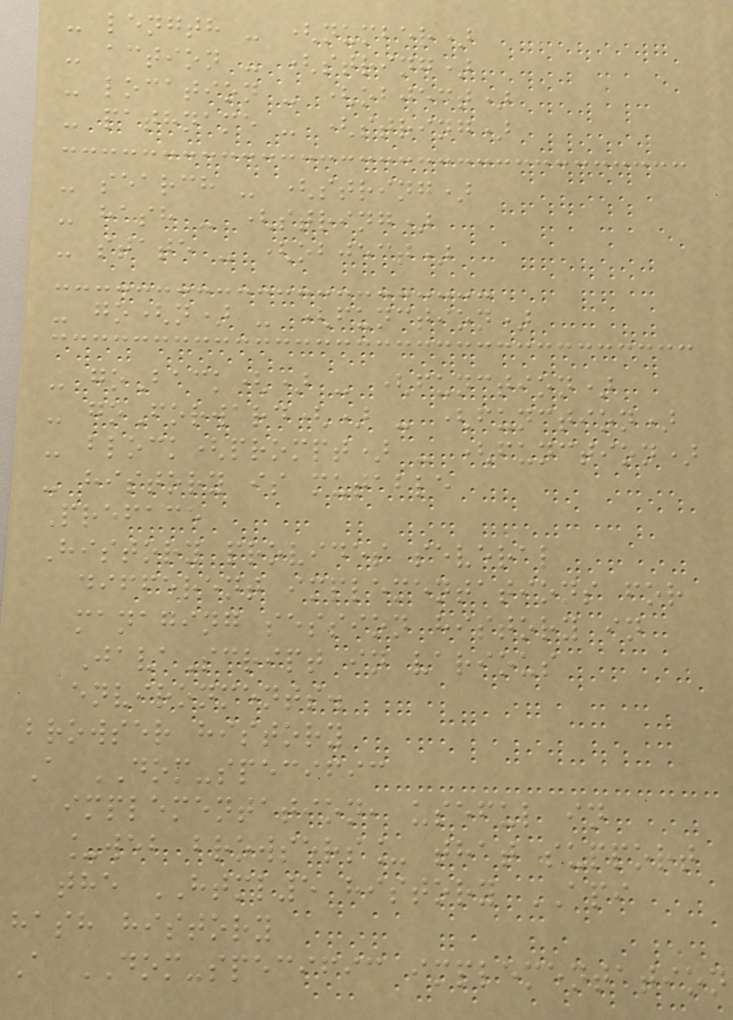- length - (number)
- action - (string)
- location - (object)
- pathname - (string)
- search - (string)
- hash - (string)
- state - (object)
- go(n) - (function)
- goBack() - (function)
- goForward() - (function)
- block(prompt) - (function)
- history is mutable
Preface
History provides several
different implementations for
managing session history in
JavaScript in various
environments.
browser history
A DOM-specific
implementation, useful in
_web browsers_ that support
the HTML5 history API
hash history
A DOM-specific implementation
